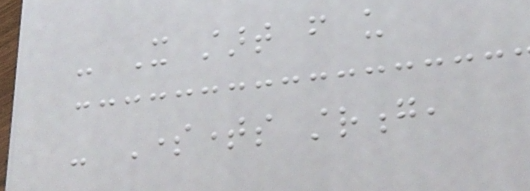- It start from us
- Sometimes strong,
